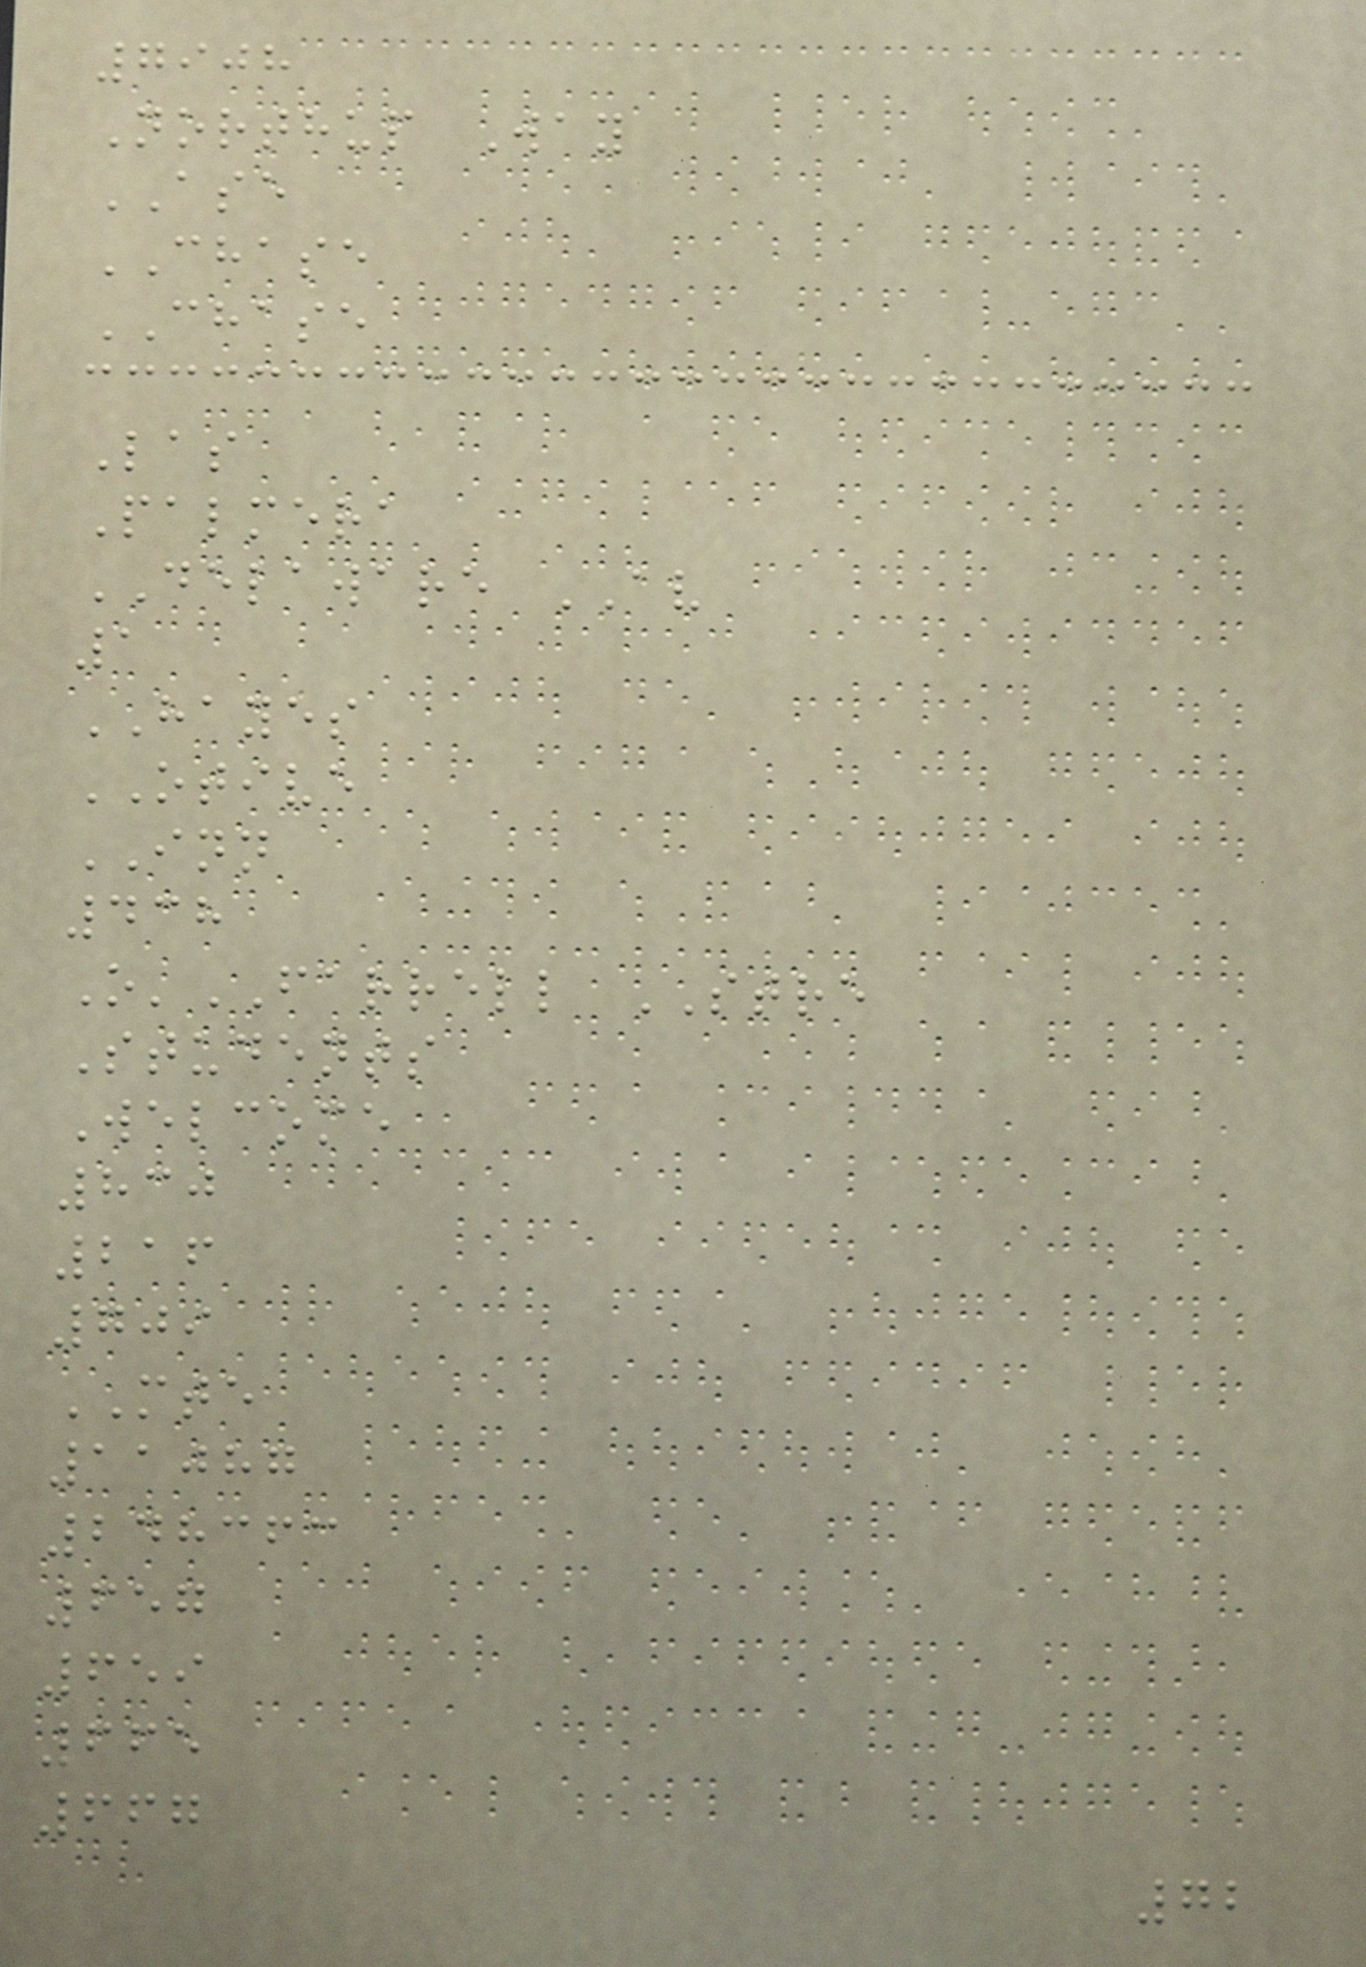7908
Northup Way
ASE
CHASE
CHASE
Las
Palmera
DELAWARE AV
1
HAYES
OTIVE
INN
438
O'FARRELL STRE
Students
Welcome
830
216
709
MTE
11087
248363
657
659
665
667
72
